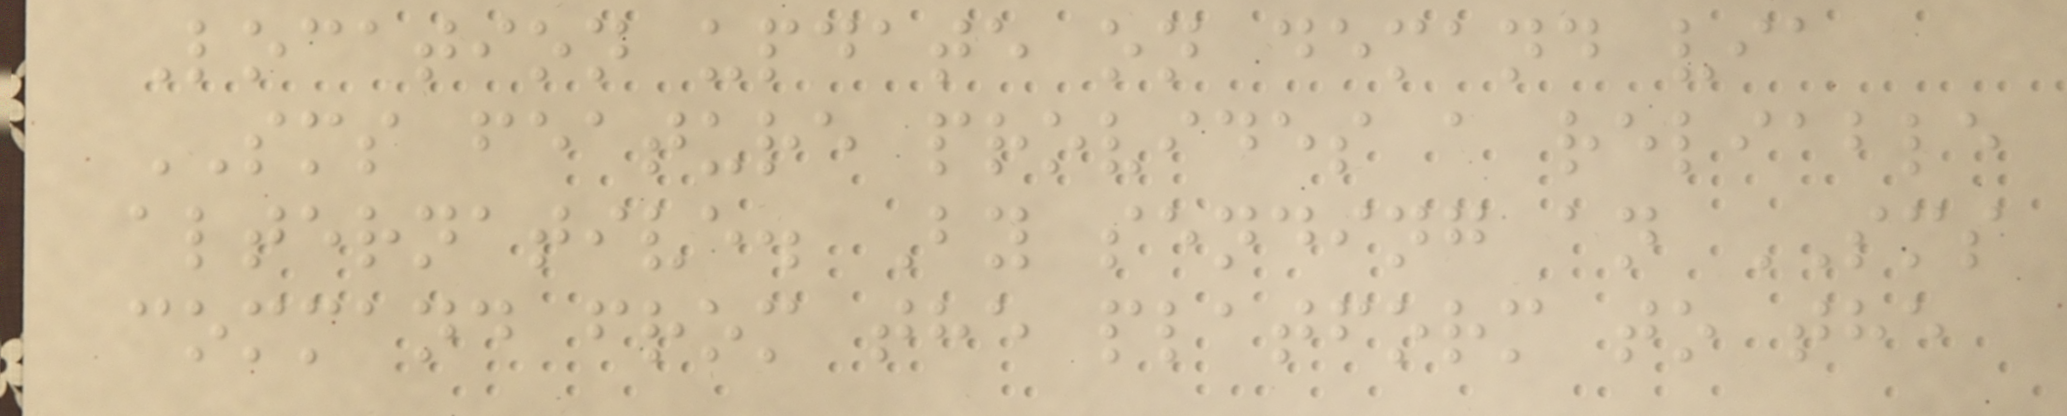Location update on demand via
SMS feature provides a reliable
alternative. By sending an SMS
command from the platform to the
